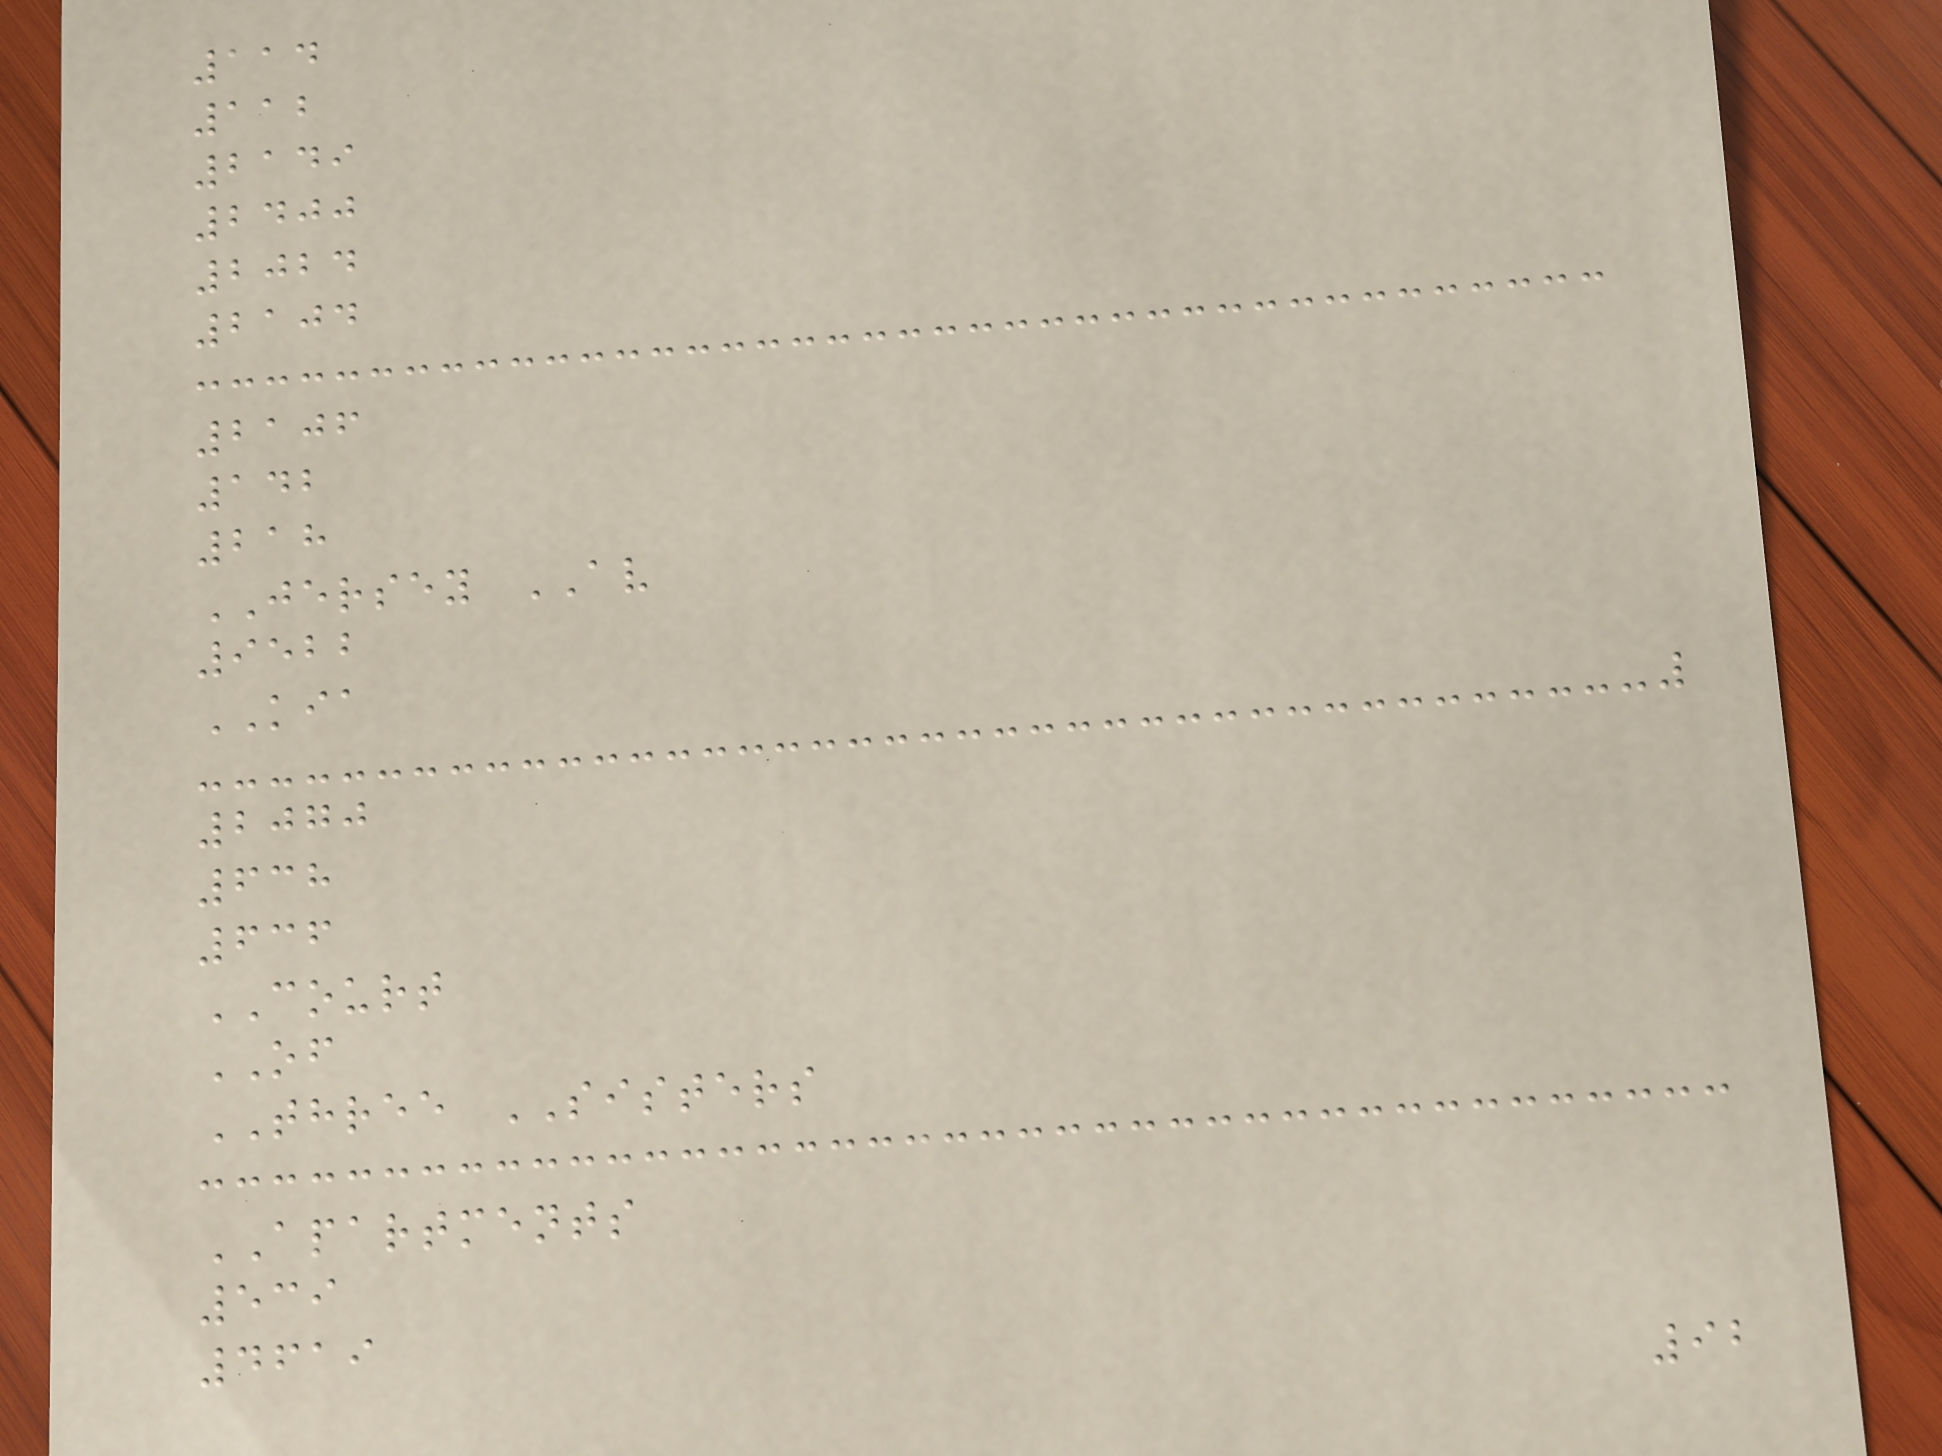114
112
2149
2400
2024
2104
2106
142
218
JERSEY AV
9522
KIA
2070
638
636
COURT
OF
THREE SISTERS
APARTMENTS
539
4619
92
